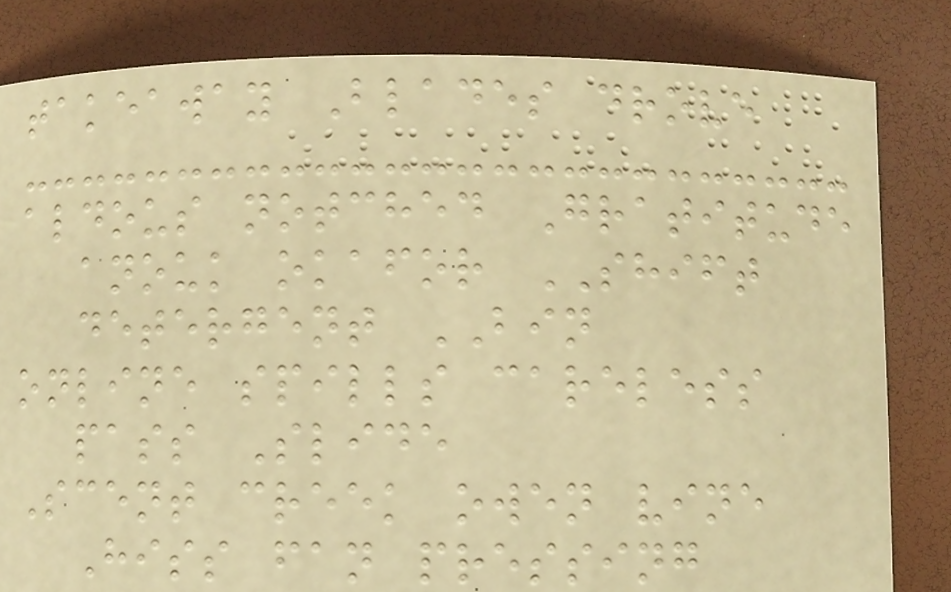takeaway Blades drove
aldous notched Gratitude
anouk okafor SHIFT
detergent BIN
online spills careless
pass Slide
Scent creek owen vine
Hiss fan pressing
